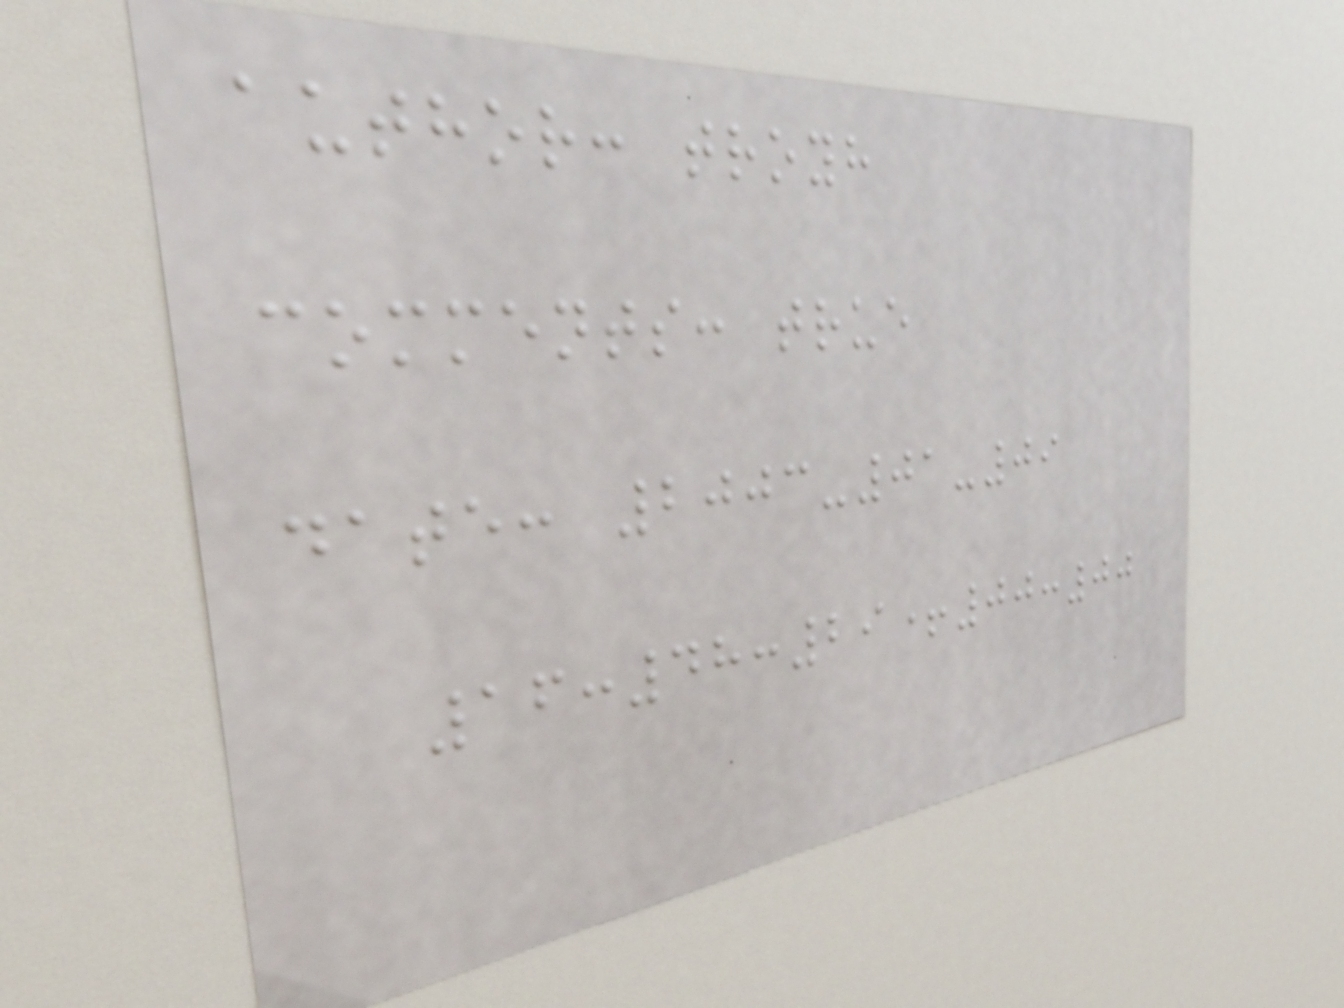author: troyh
comments: true
date: 2003-01-09
16:48:29+00:00
